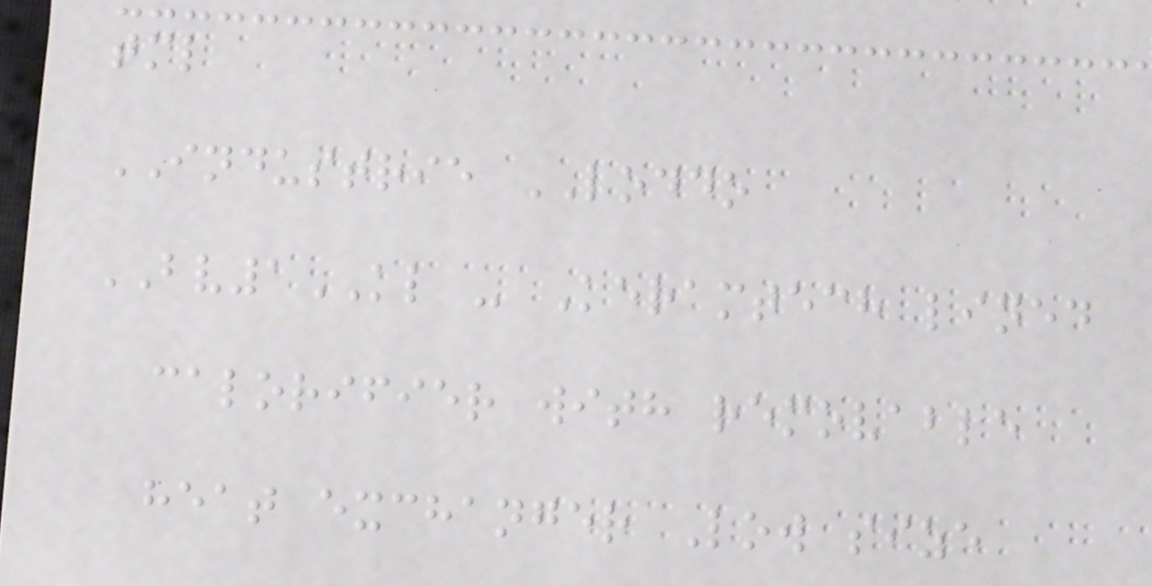tml
INDUSTRIE LODDO
BV1KL - Keramtech lined
calorifier with removable
heat exchanger Low size
